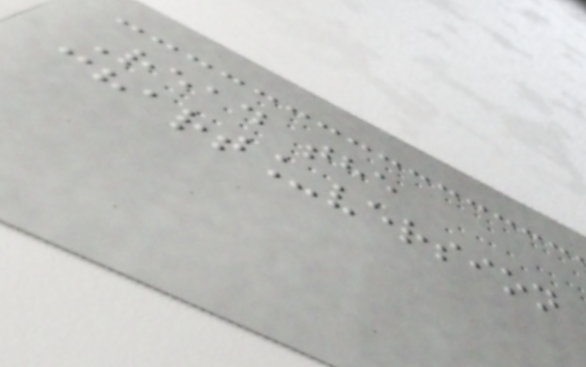Read the
chart_version
